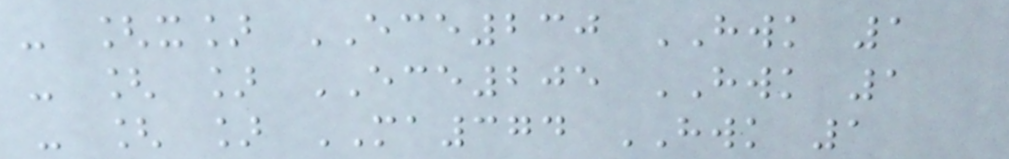- [x] ECE230 HWK 1
- [ ] ECE205 HWK 1
- [ ] MA374 HWK 1
